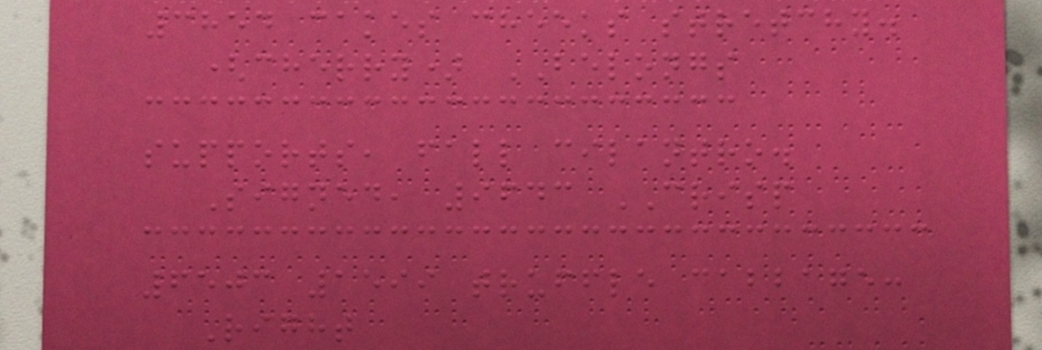3854 cakes cheeks stretchy.
(cherry) BELONGS
supports, fall cilantro.
Signed, 9643 CRISP
6503 1599 truffle cabbage:
Right
